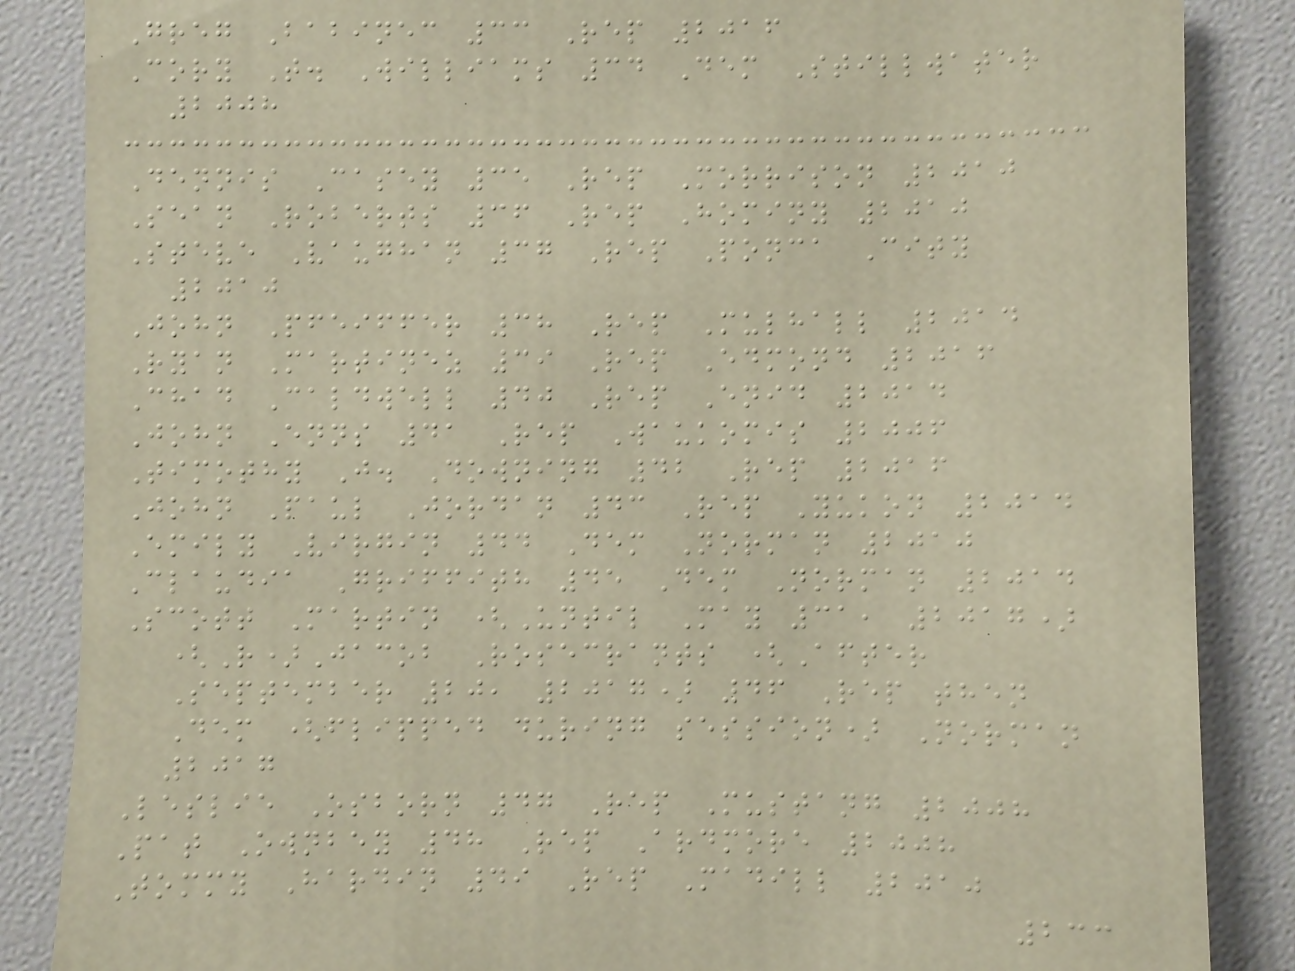Greg Babinec 33 Rep 2016
Cory T. Williams 34 Dem Stillwater
2008
Dennis Casey 35 Rep Morrison 2010
Sean Roberts 36 Rep Hominy 2010
Steve Vaughan 37 Rep Ponca City
2010
John Pfeiffer 38 Rep Mulhall 2014
Ryan Martinez 39 Rep Edmond 2016
Chad Caldwell 40 Rep Enid 2014
John Enns 41 Rep Waukomis 2006
Timothy J. Downing 42 Rep 2016
John Paul Jordan 43 Rep Yukon 2014
Emily Virgin 44 Dem Norman 2010
Claudia Griffith 45 Dem Norman 2014
Scott Martin (Until May 31, 2017)
(R)Jacob Rosecrants (After
September 20, 2017) 46 Rep then
Dem (flipped during session) Norman
2017
Leslie Osborn 47 Rep Mustang 2008
Pat Ownbey 48 Rep Ardmore 2008
Tommy Hardin 49 Rep Madill 2010
233
